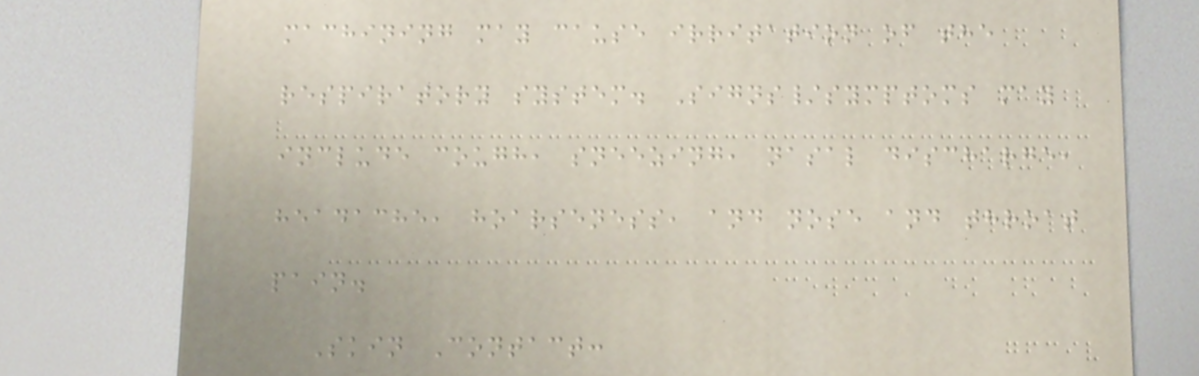machining may cause irritation of the
respiratory system. Signs/symptoms may
include cough, sneezing, nasal discharge,
headache, hoarseness, and nose and throat
pain.
Skin Contact:
